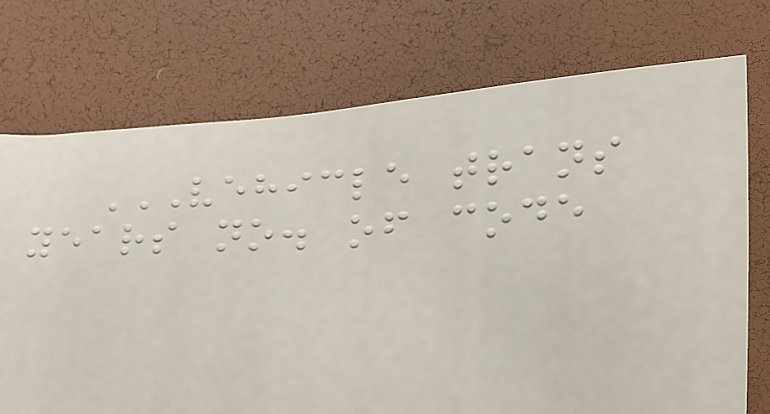VEHICLE TRANS
YEARS NO. OF CODE
